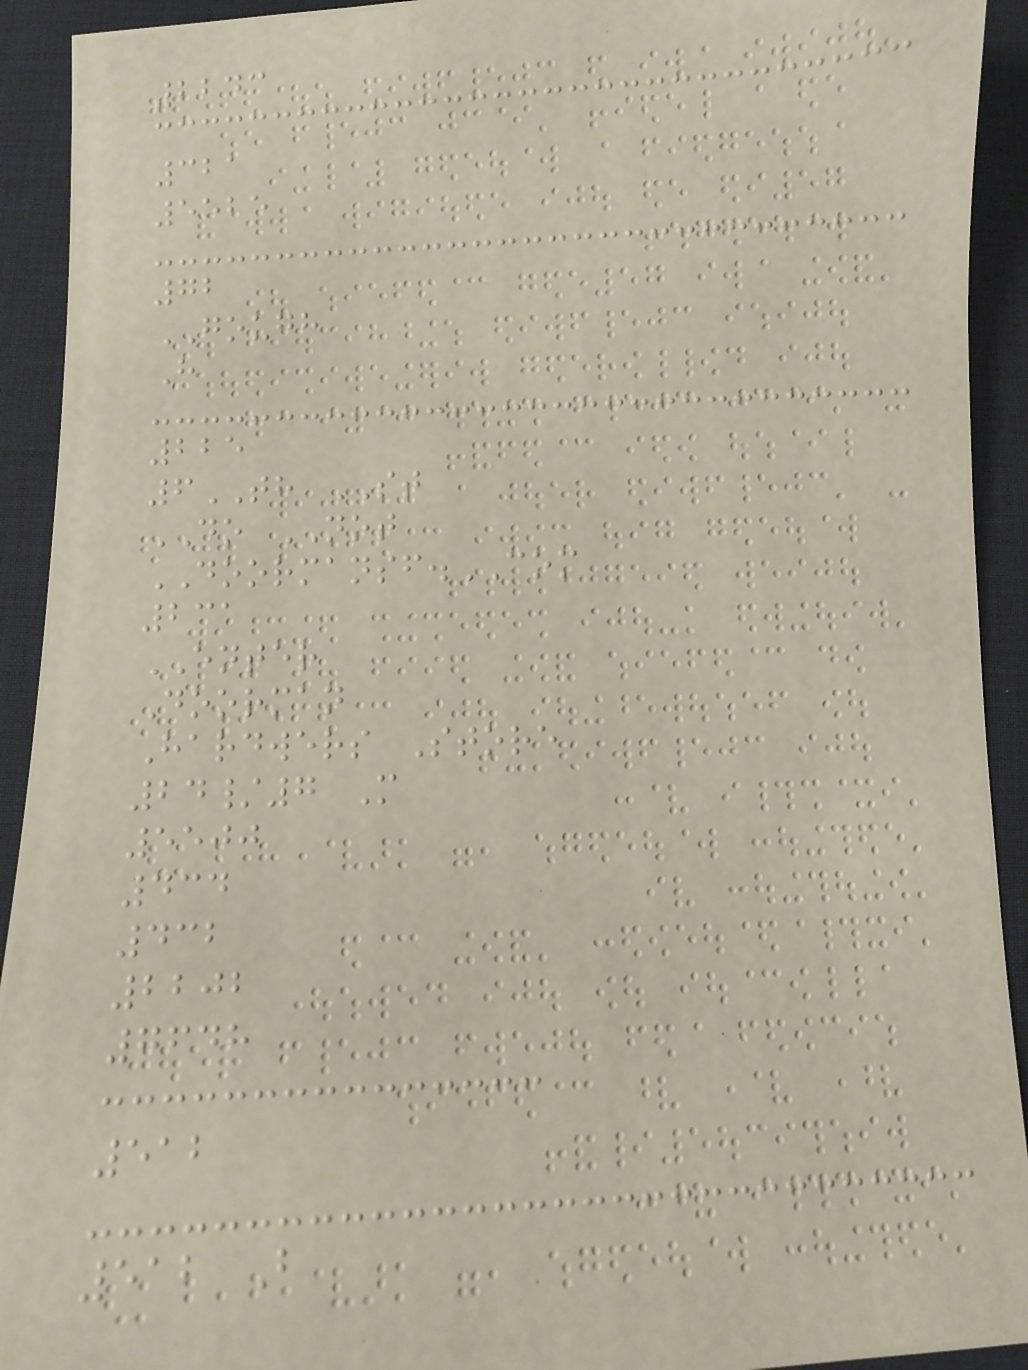2243
321
5525
72
GOUGH
H
225
6TH ST
DO NOT
DOORMANSF.COM
231
ENTER
Doorman
Hardwers Store
24/7 M
5500
434
432
2202
7648
512
512 B
